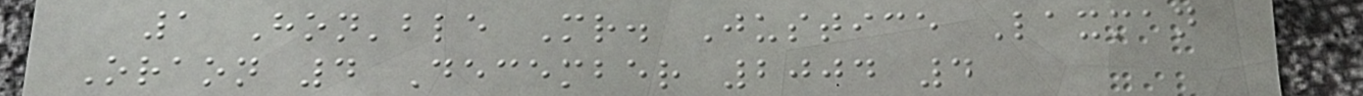1 Hon'ble Mr. Justice Laxman
Oraon 4 December 2004 4
